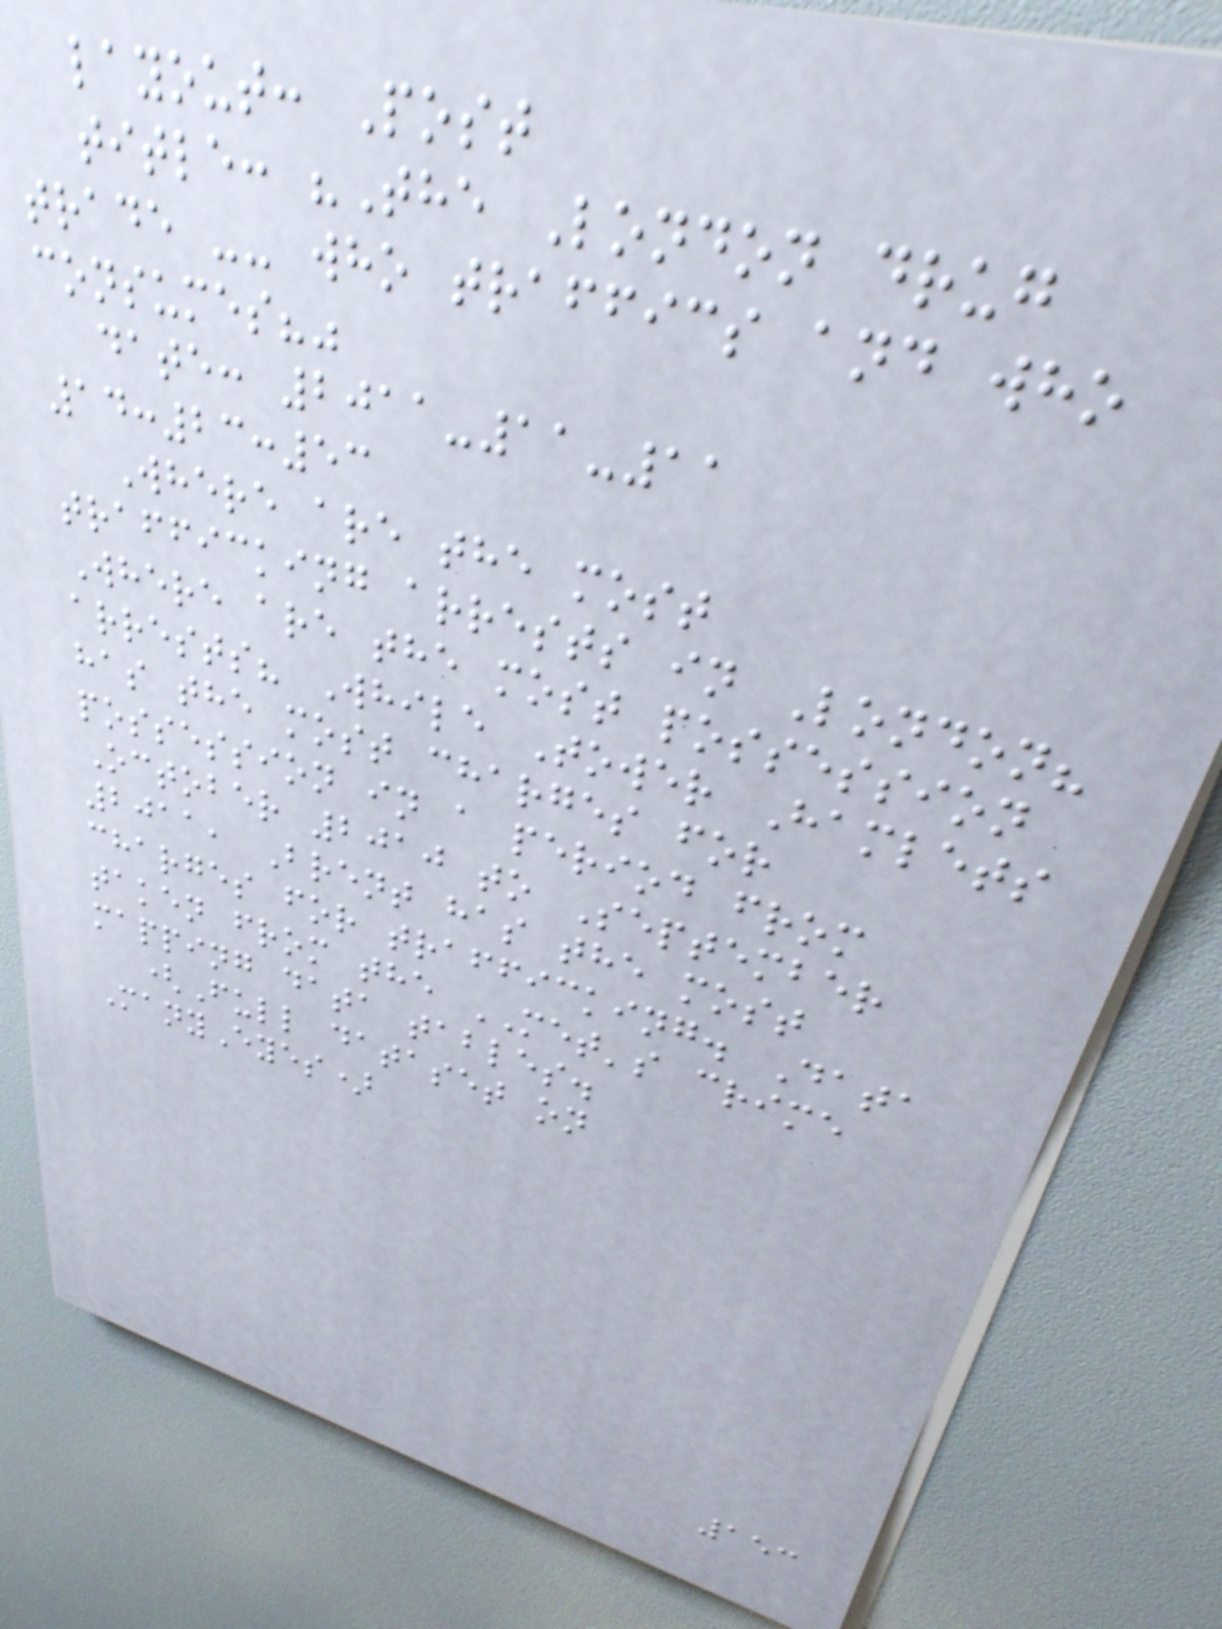layout: Post
title: "The London drug
trade -- who traffics and who
consumes?"
date: 2011-11-11
14:23:53
Where are the most
trafficking arrests in London?
Where are the most possession
arrests? While Tower Hamlets
has the most charges for
possession in a period from
October 2010 to September
2011, Brent has the most
charges for trafficking. Data
taken from the MET's crime
mapping data tables.
(Full dataset on
ManyEyes)
153
